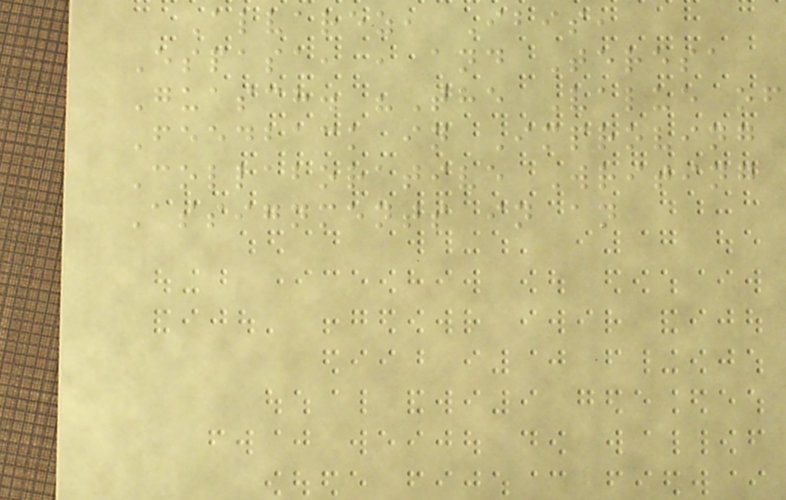Alvarez, Ibis,
Espasa, , and Teresa
Guasch. "The Value of
Feedback in Improving
Collaborative Writing
Assignments in an
